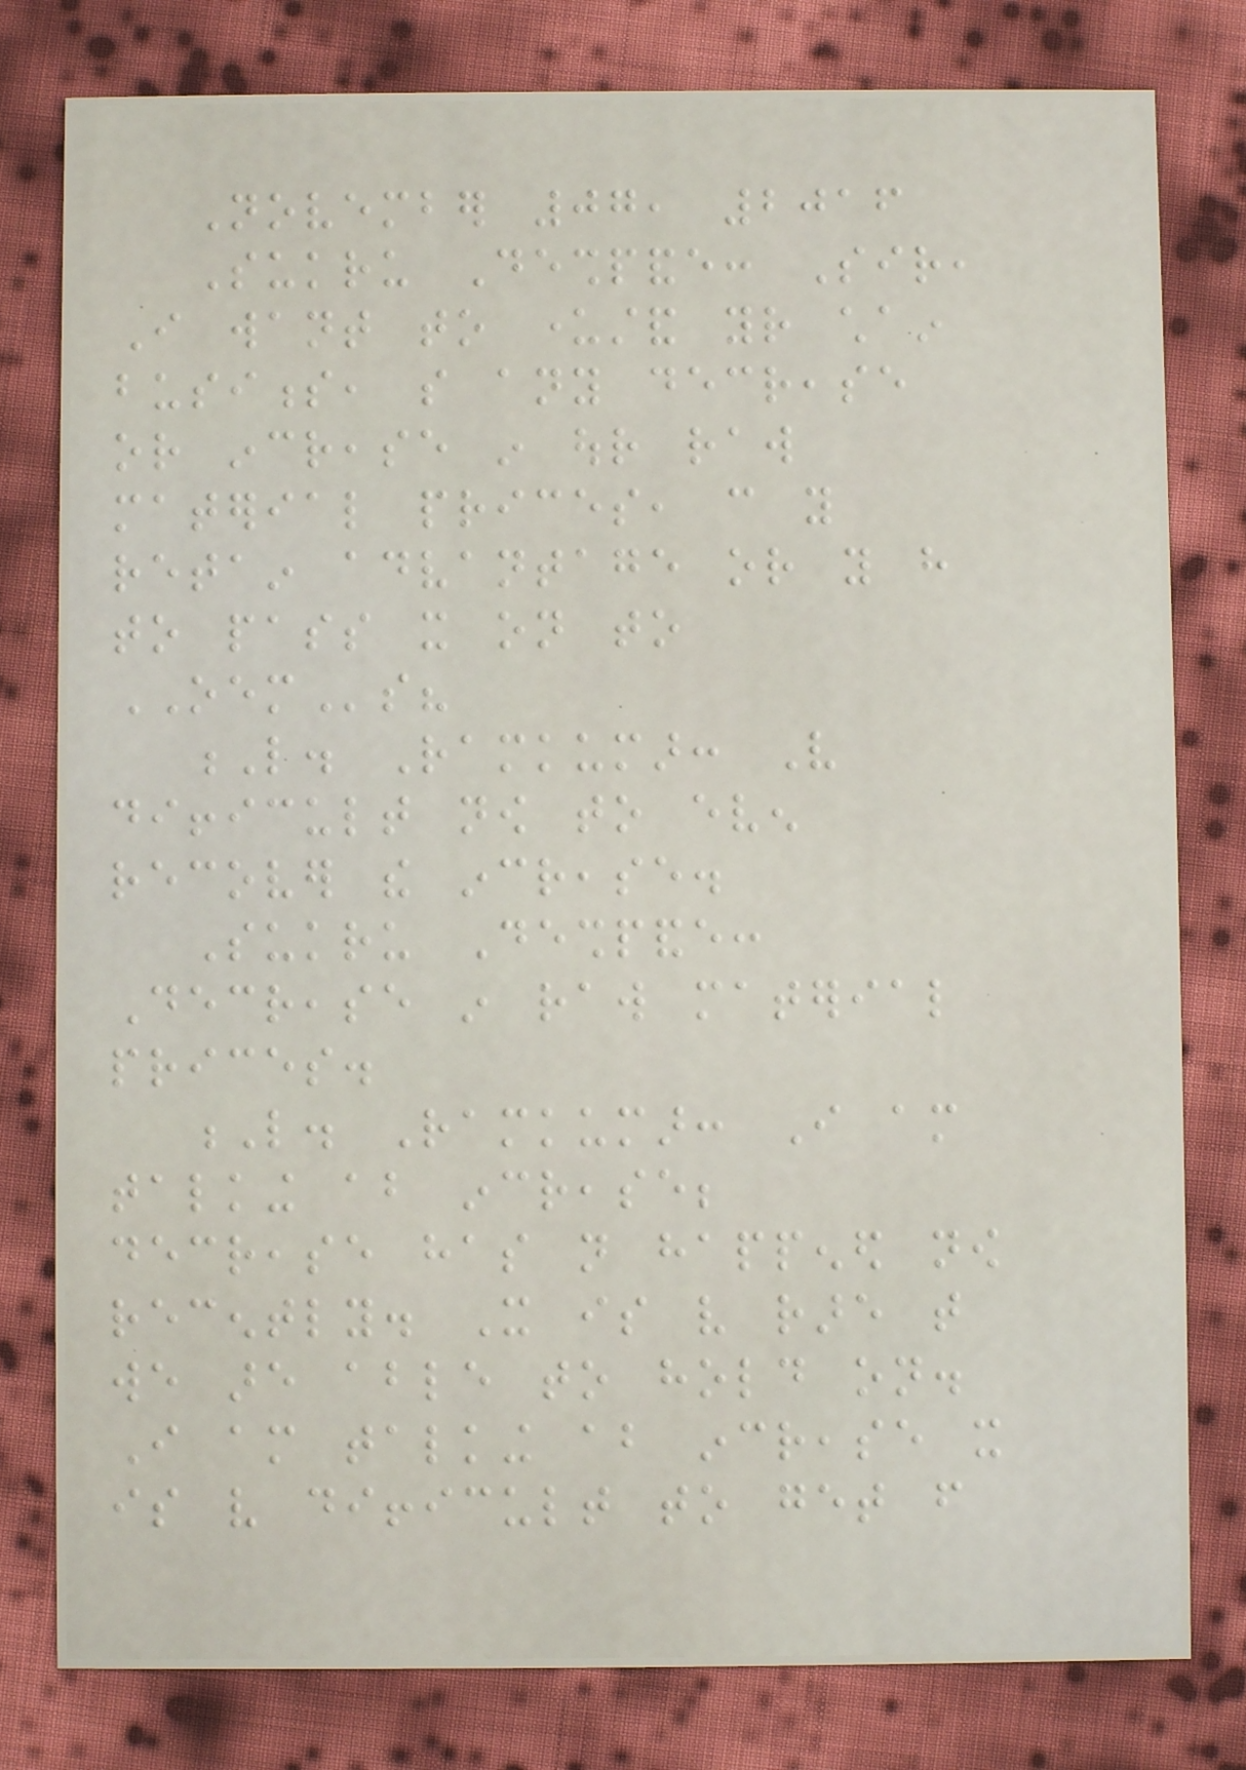November 07, 2016
Sukru Deshpande: Sir,
I want to understand your chain
business, so any decrease
or increase in our raw
material prices, can you
retain advantage or you have
to pass it on to
OEMs?
L. Ramkumar: Very
difficult now to even
recover the increase.
Sukru Deshpande:
Decrease in raw material
prices.
L. Ramkumar: I am
talking about increase;
decrease has not happened now
recently. It is very rare that
we are able to hold on.
I am talking about increase it
is very difficult to get from
